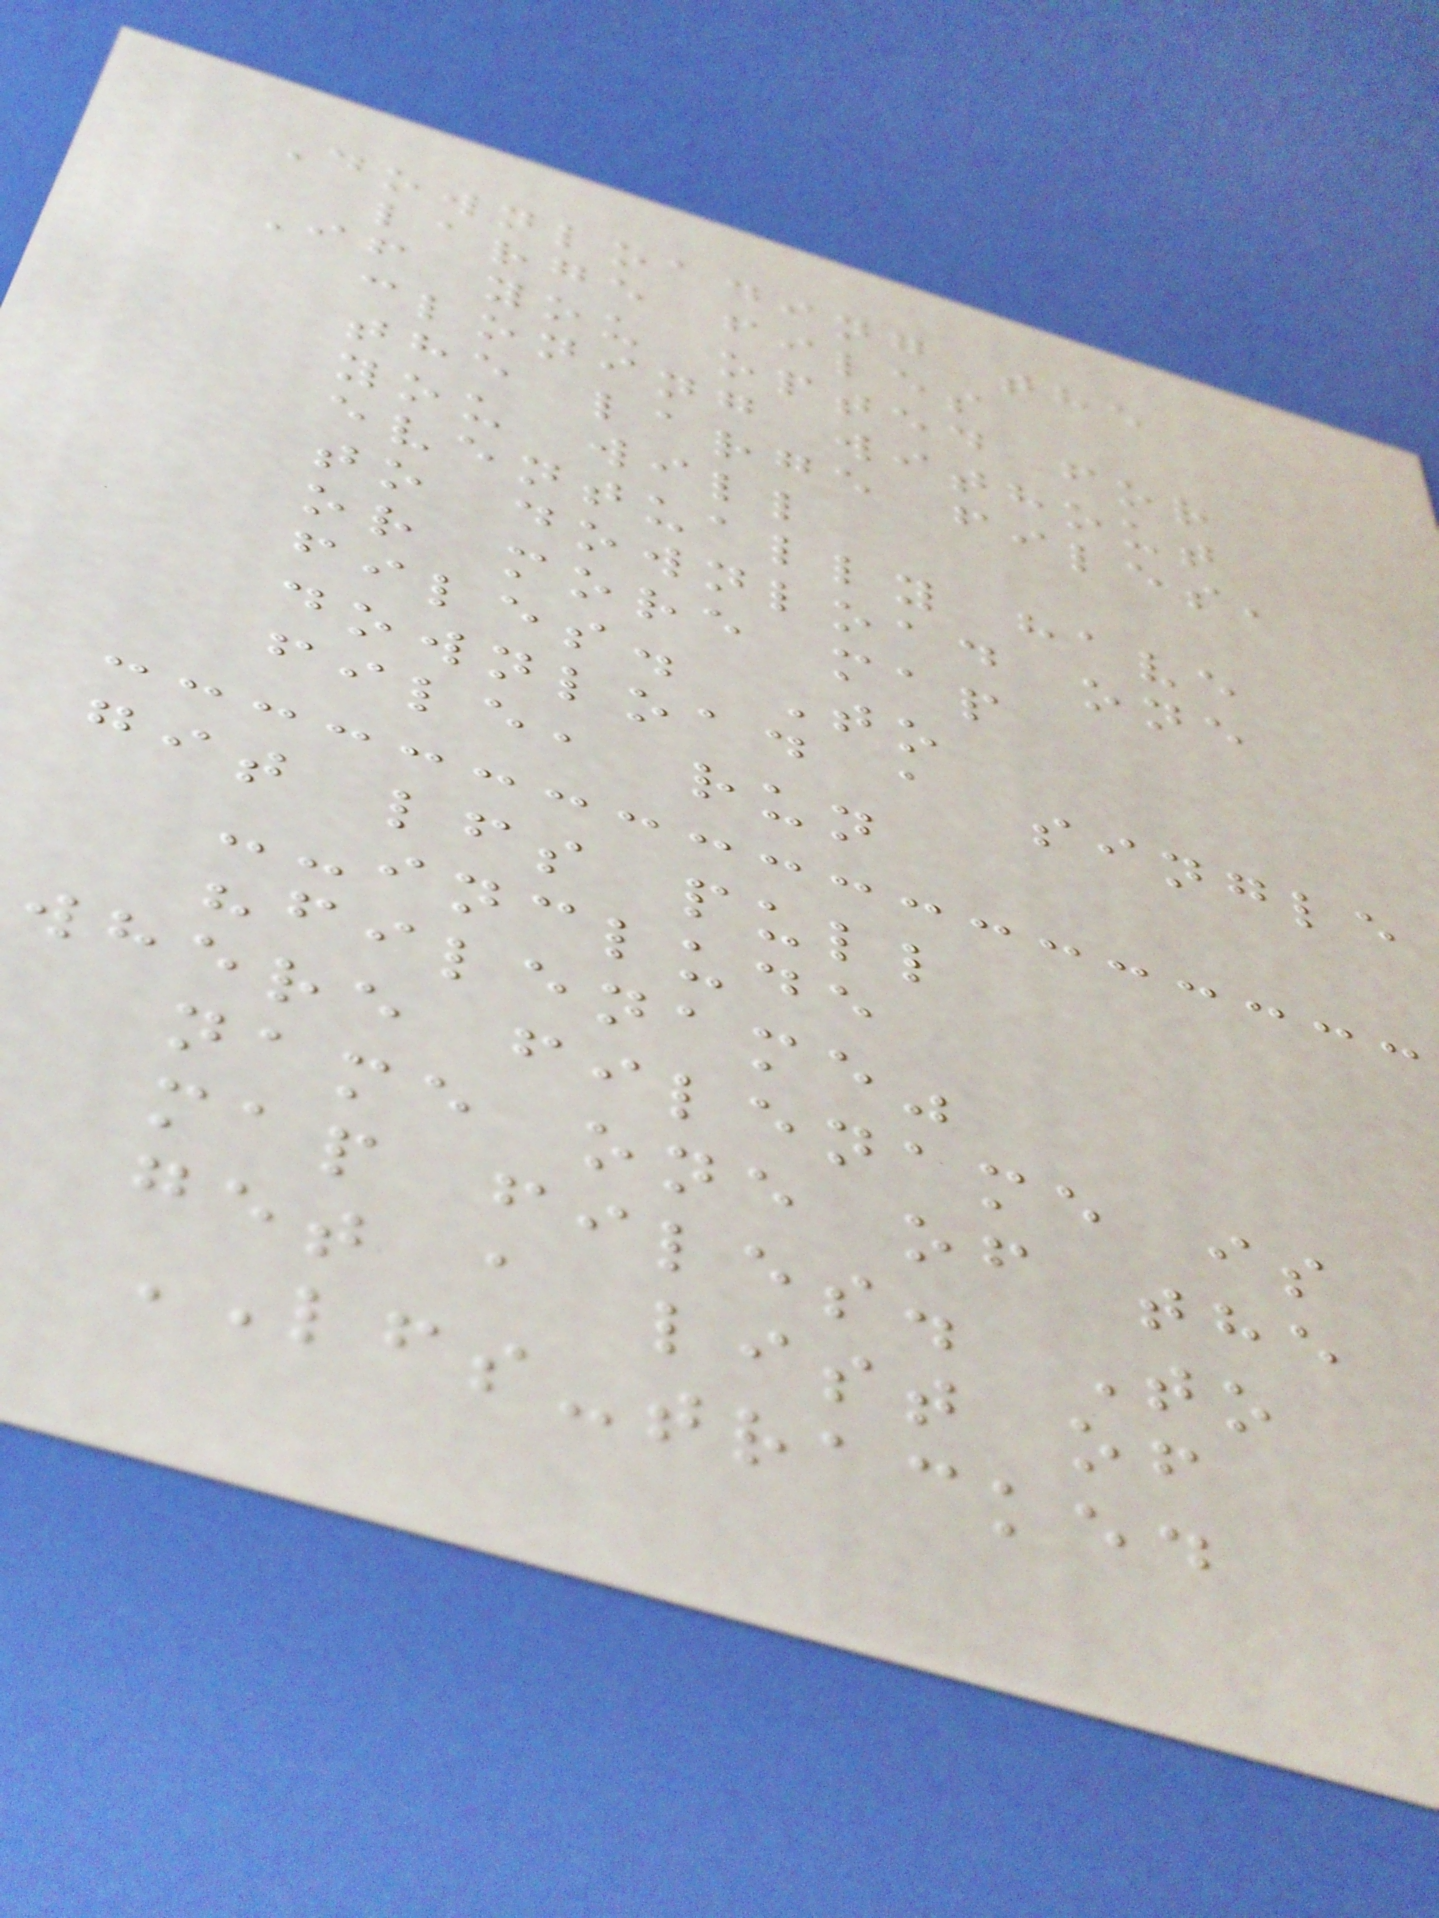Downloading the
large files
If you opted for
cloning without
the large files,
you will
eventually have
to download one
or more map
files. To
download a single
file, run
git lfs pull
--include
"filename"
where filename is
name one of the
map files. To
get a list of
LFS-tracked
